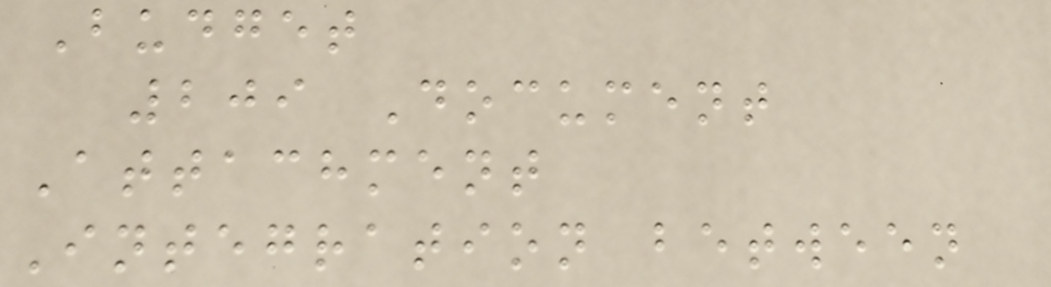Budget
209 Document
Attachment
Integration between
